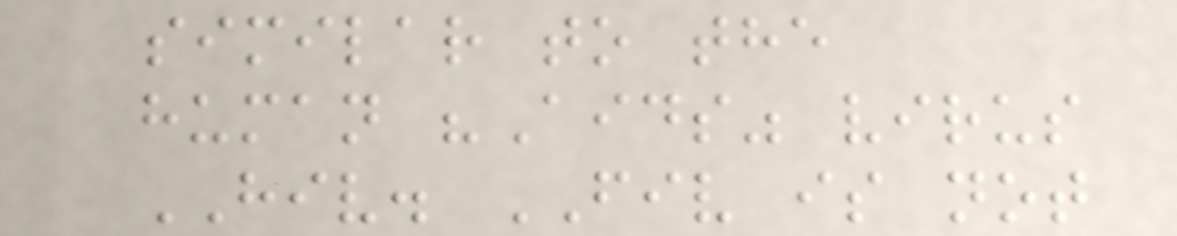similar to the
human "Aids" virus
HIV. FIV is not
